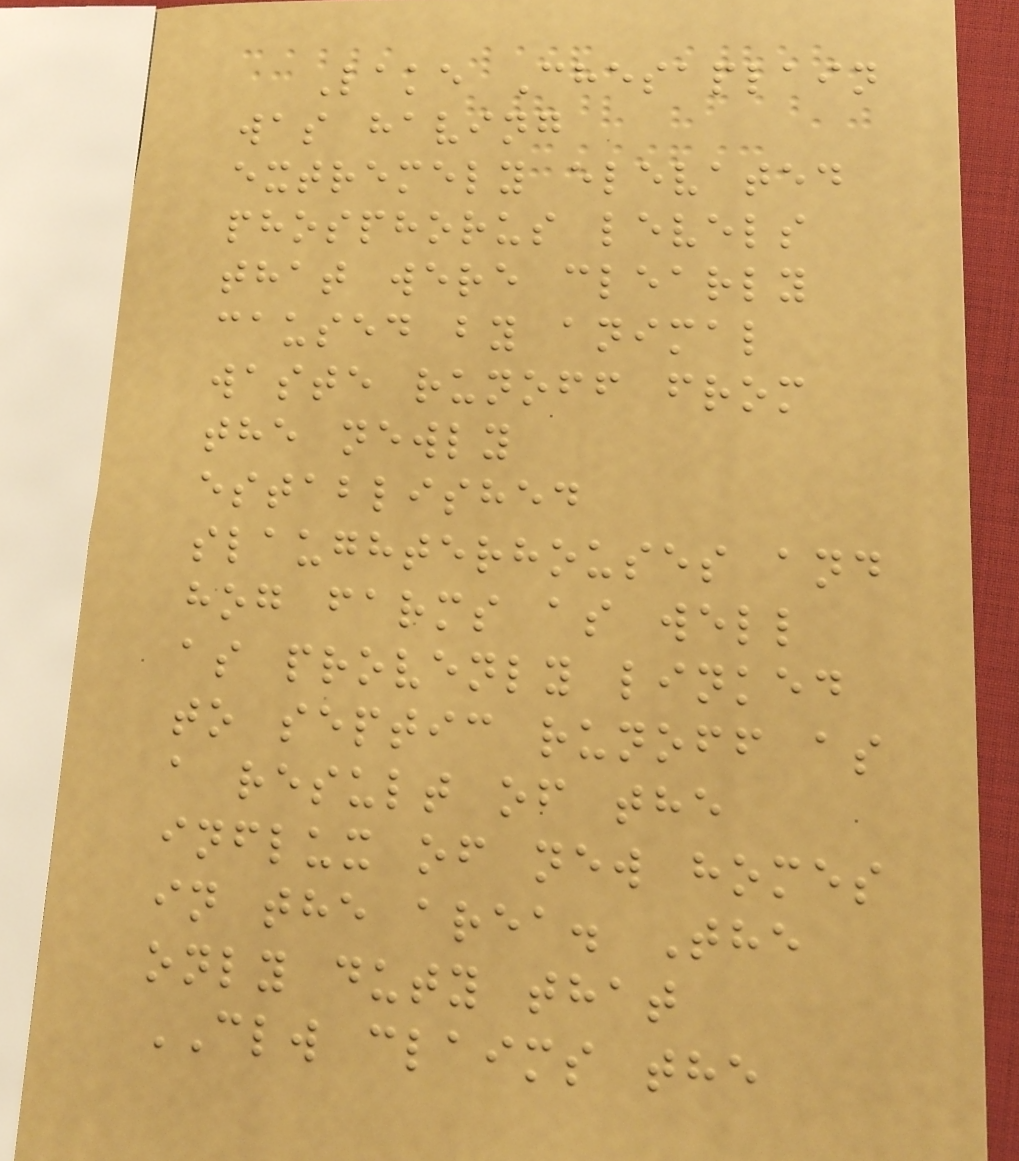Lake Chesaplain
was having
extremely elevated
phosphorus levels
that were clearly
caused by animal
waste runoff from
the newly
established
slaughterhouses and
hog farms as well
as provenly linked
to septic runoff as
a result of the
influx of new homes
in the area. The
only duty that
CLW claims the
